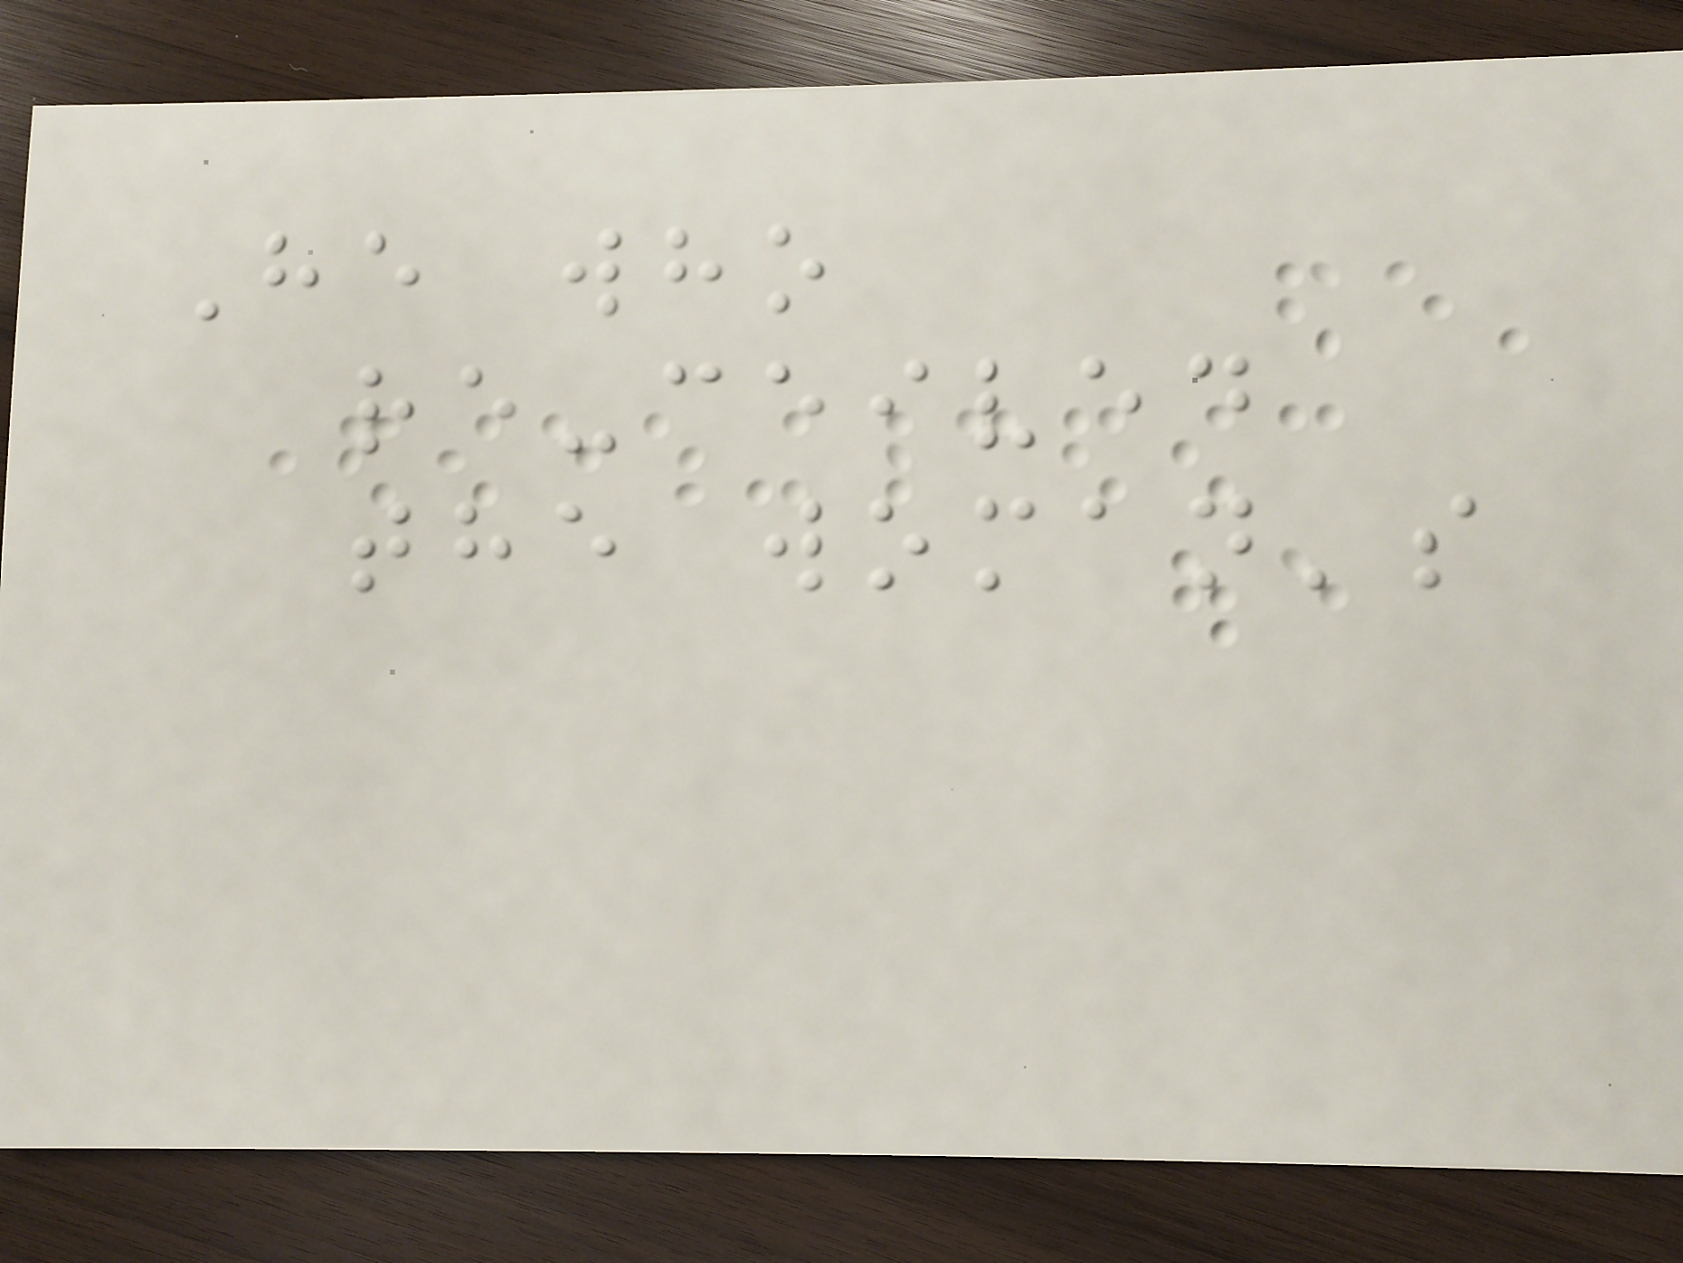He who
re-ceived
the woman's
